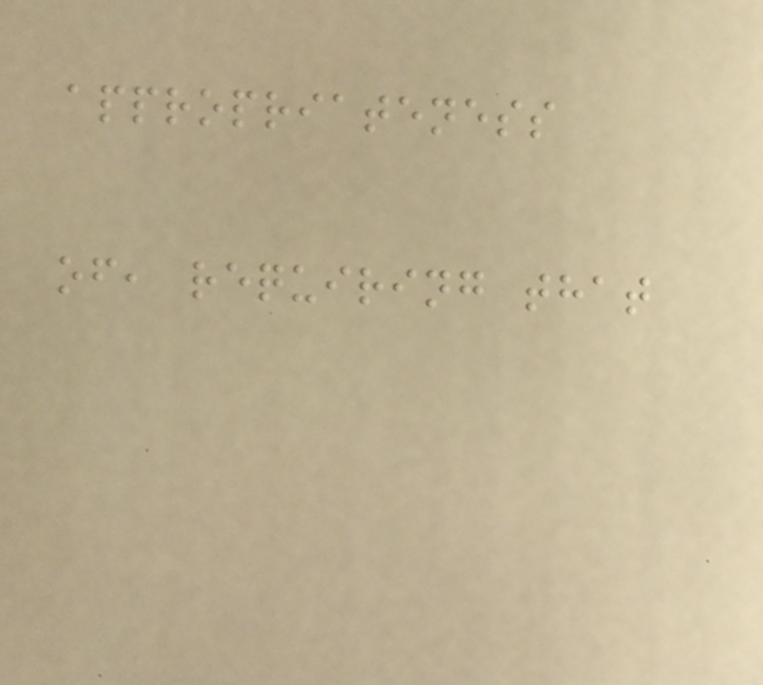appropriateness
of, requiring that
